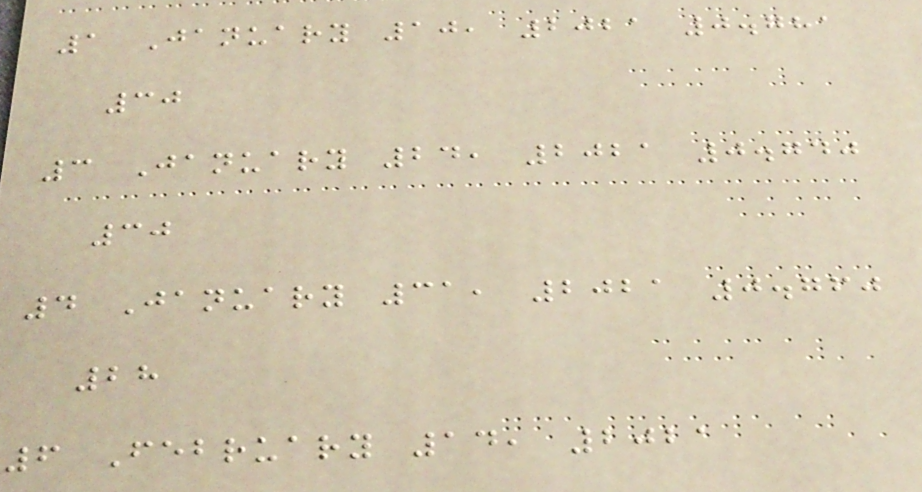1 January 10, 2021 0.781
30
3 January 24, 2021 0.740
30
4 January 31, 2021 0.760
28
6 February 14, 2021
